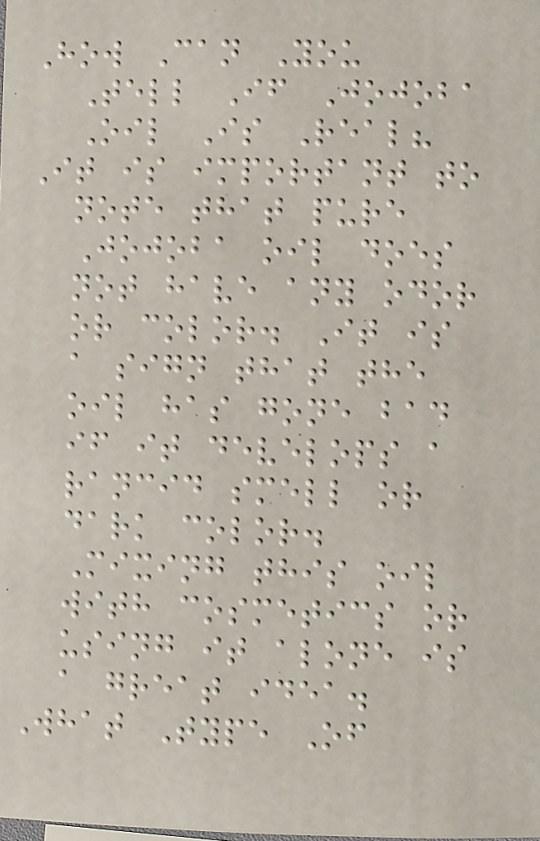How Can You
Tell If Jojoba
Oil Is Real?
It is important to
note that pure
Jojoba oil does
not have any odor
or color. It is
a sign that the
oil has gone bad
if it develops a
rancid smell or
dark color.
Mixing this oil
with cosmetics or
using it alone is
a great idea.
What Type Of
